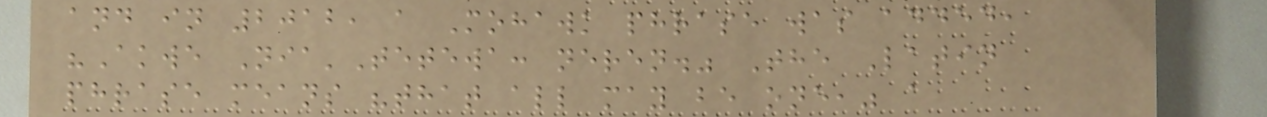and in 2012, a Mohawk phrase was added,
"Akwe Nia'Tetewa: neren." The Latin
phrase means "that all may be one," a
